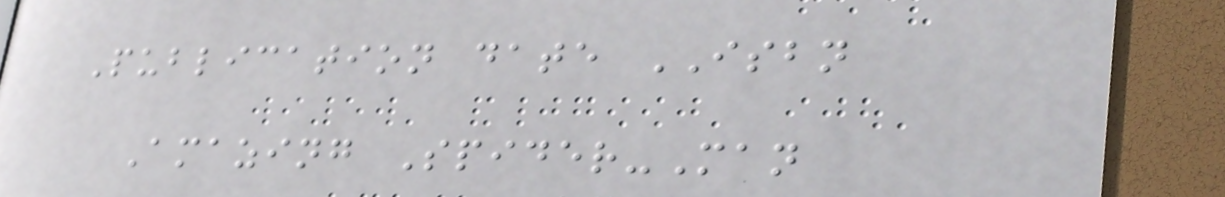Publication date ISBN
Amazing Spider-Man
